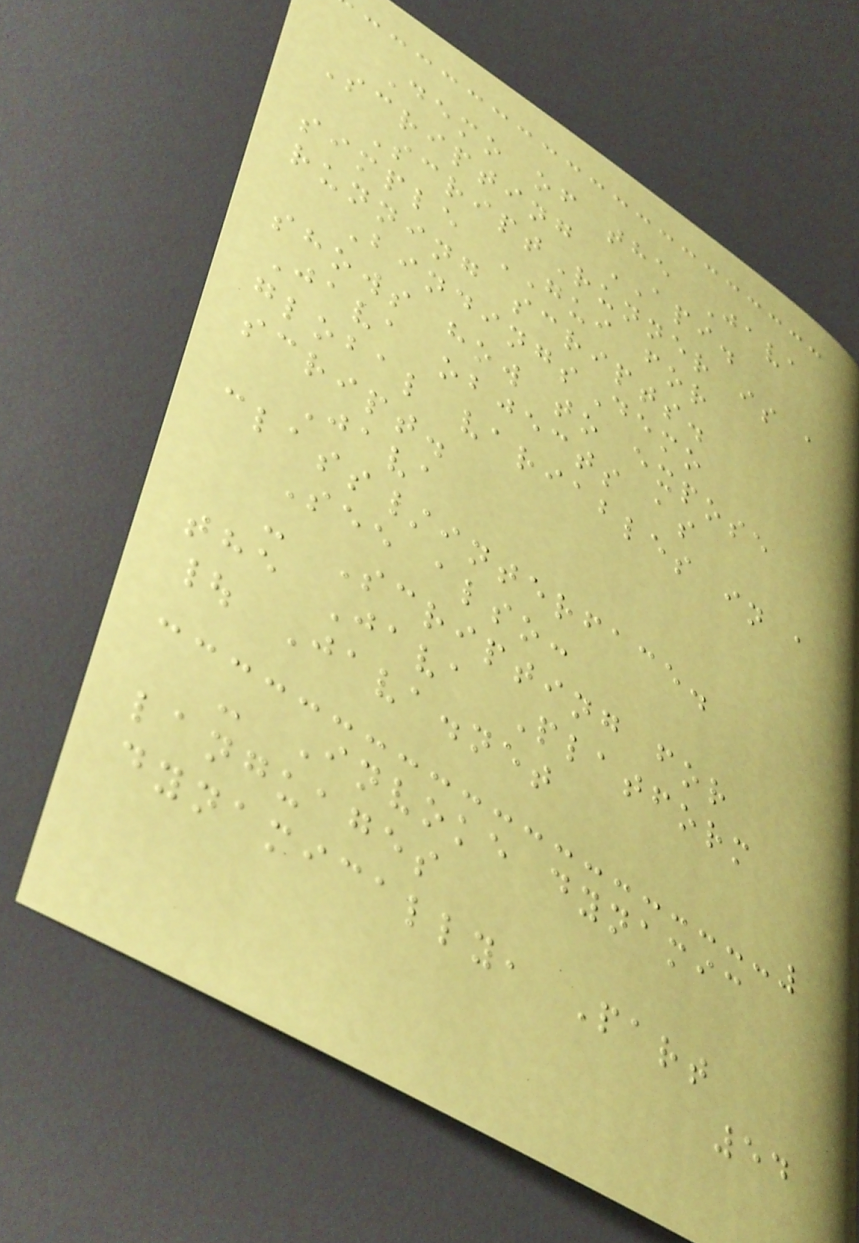Demo of the Java
Scripting API.
ScriptRunner is a
simple GUI for
running scripts.
BindingsDemo
shows how to expose
Java objects as
global variables in a
script.
Java
class/interface.
See also:
- Scripting for
the Java Platform
| Java.net
- Invoke dynamic
languages
dynamically, Part
54
